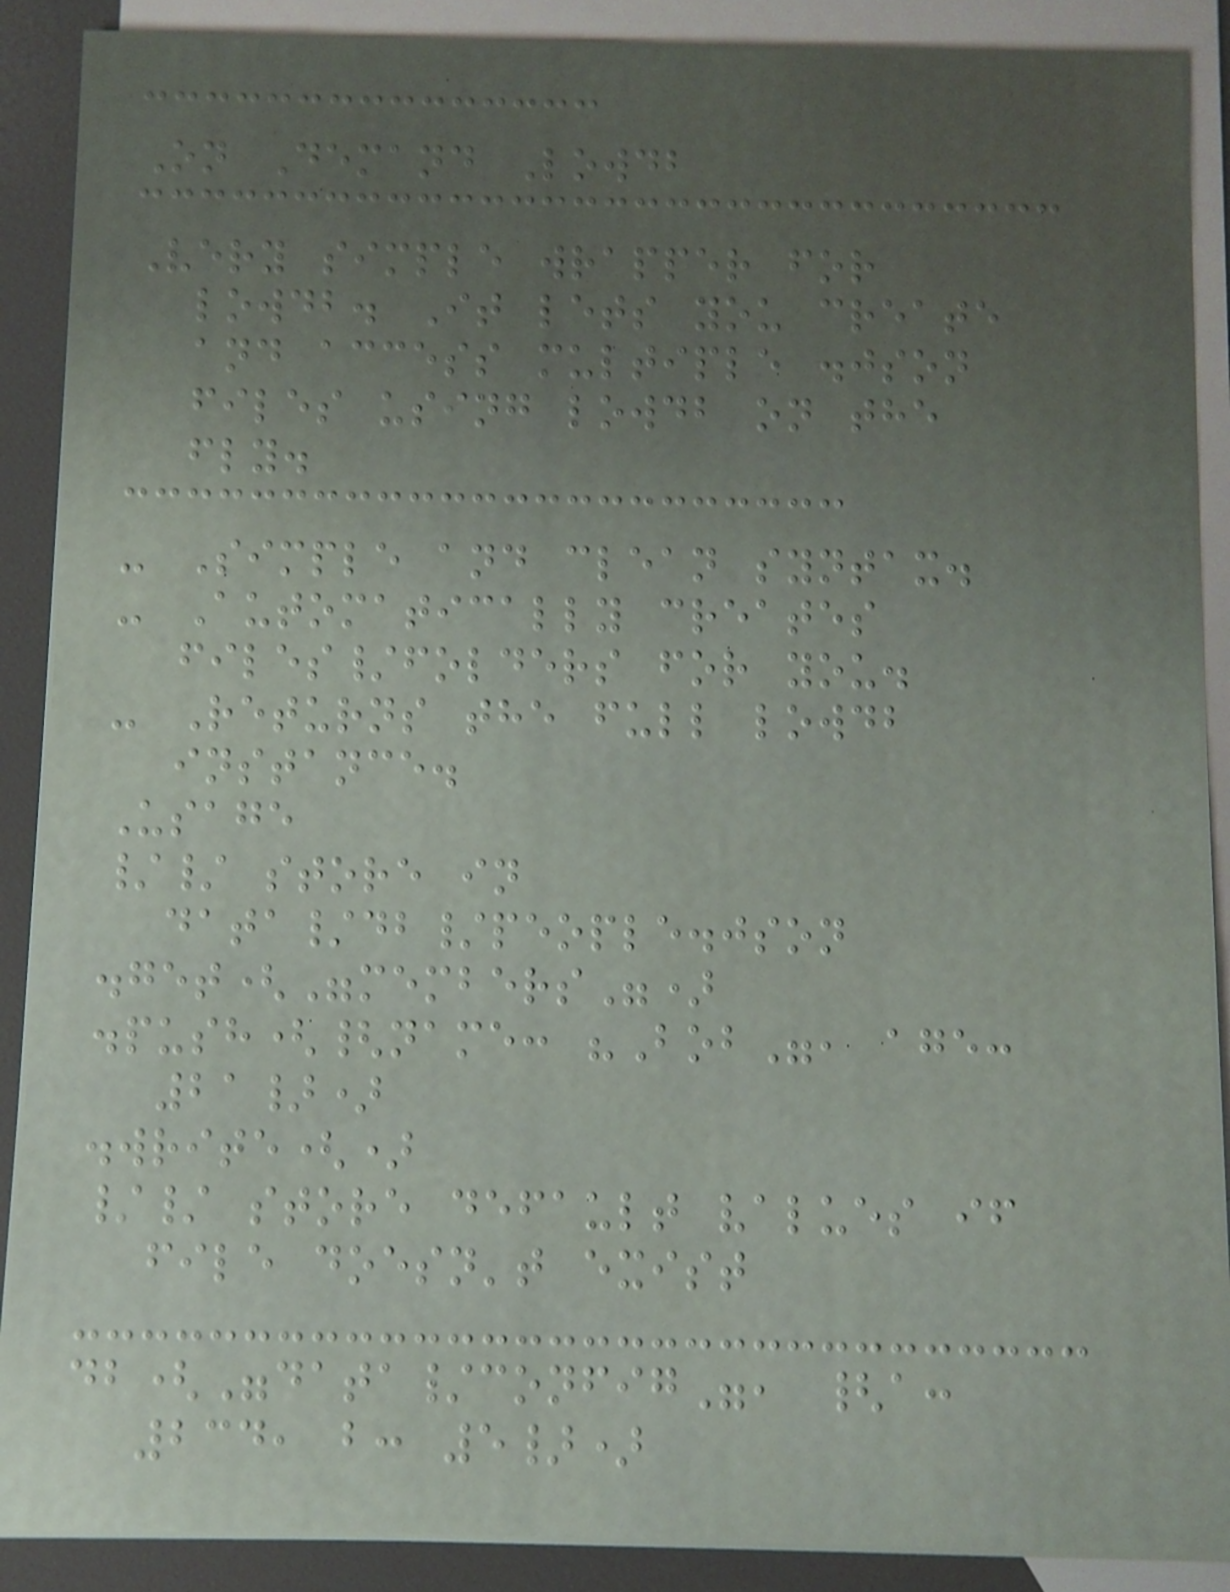On Demand Lowdb
Very simple wrapper for
lowdb. It lets you create
and access multiple .json
files using lowdb on the
fly.
- Simple and clean syntax.
- Automatically creates
files/folders for you.
- Returns the full lowdb
instance.
Usage
// store in
data/db/people.json
.get("members")
.push({name: "Bob", age:
21})
.write()
// store default values if
file doesn't exist
db("data/config", {a:
234, b: 5})
